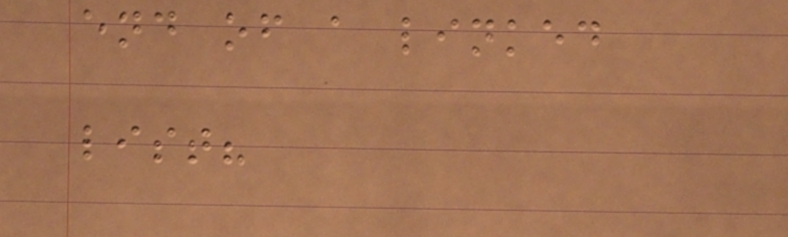end of a linked
list?
